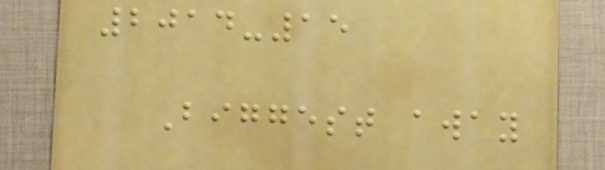2014-15
Biggest away
